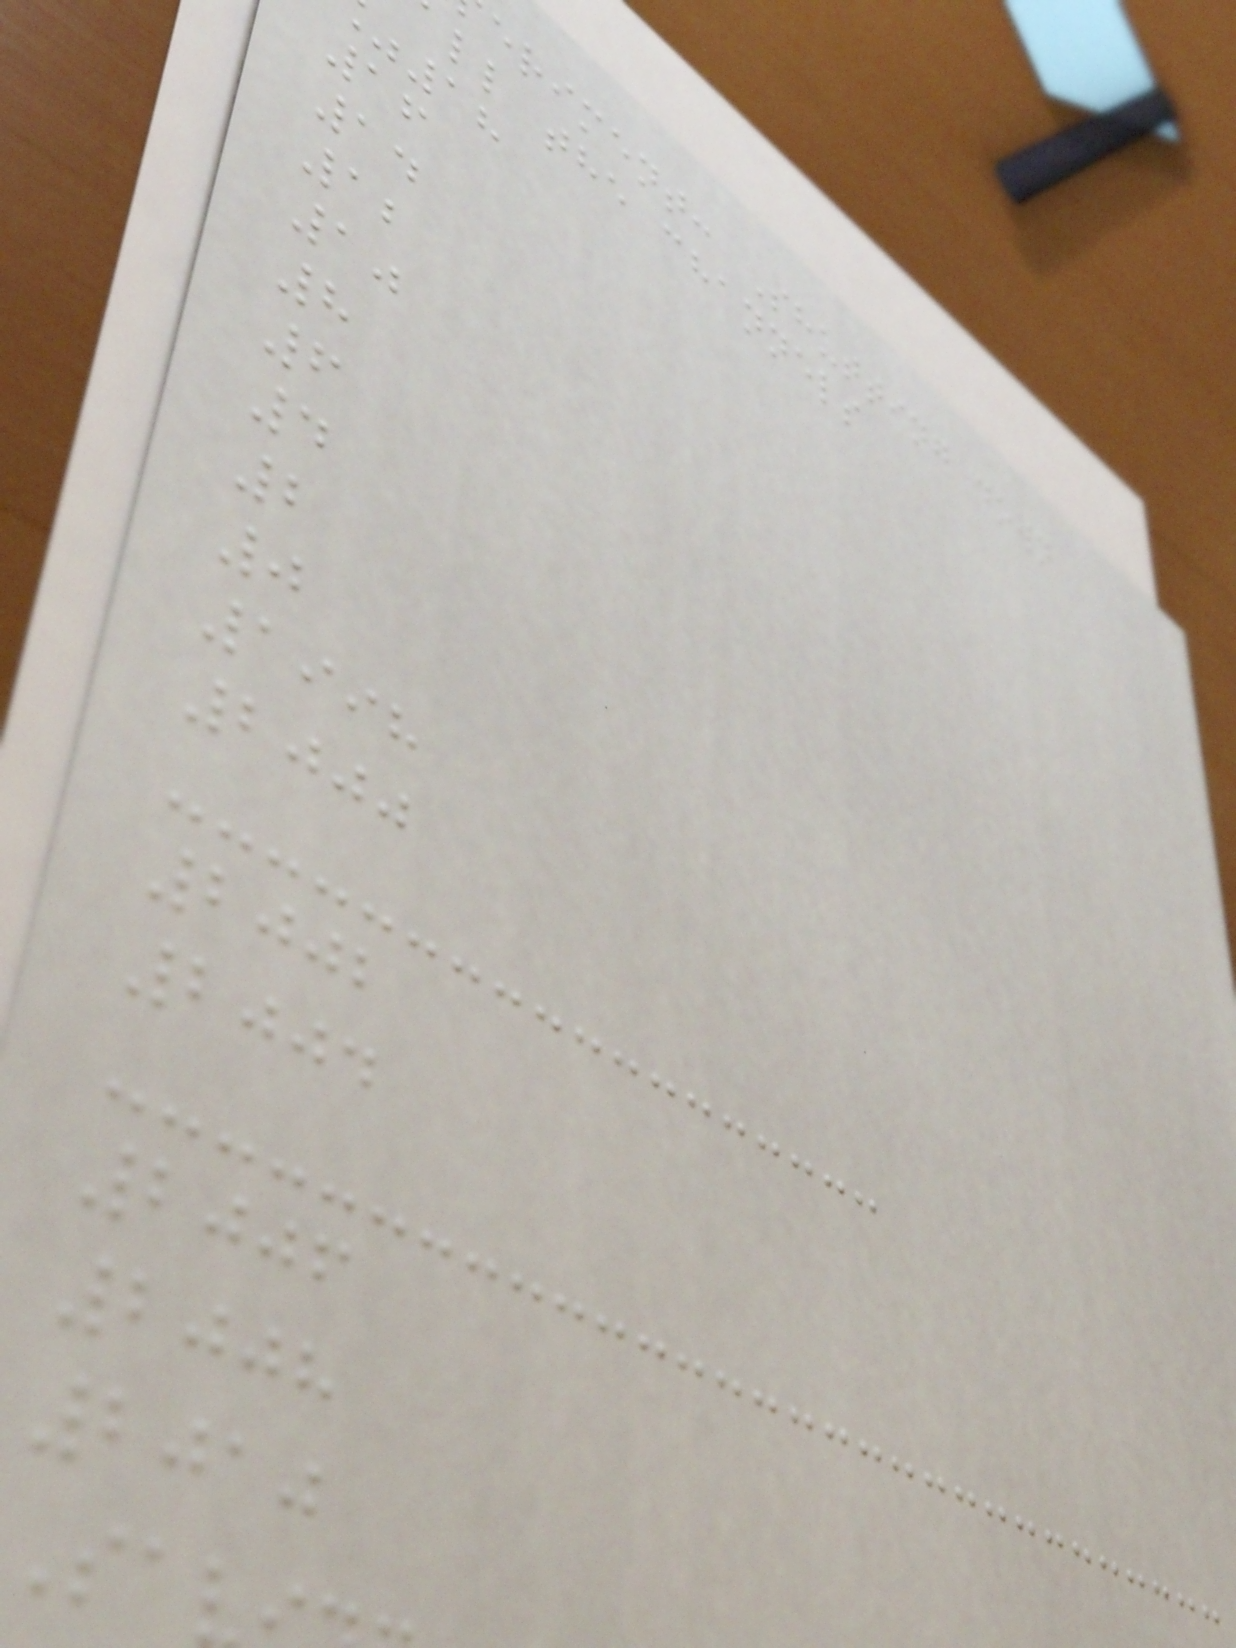eriment: Shutting down
ll the channels
16
14
12
10
8
6
4
2
0
1998
2000
2002
2004
2006
2008
2010
